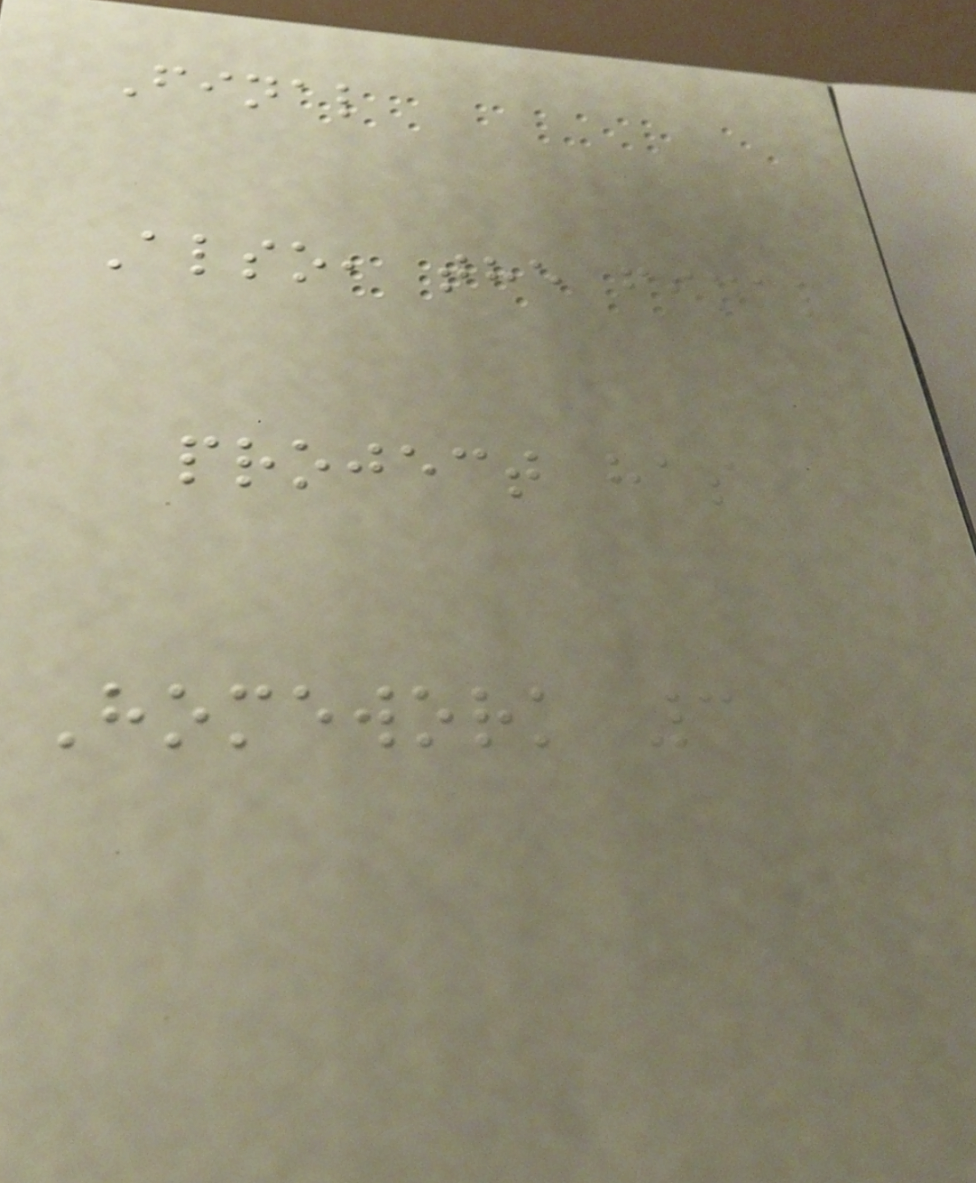Final
Also, the final
project has
Homework 3
